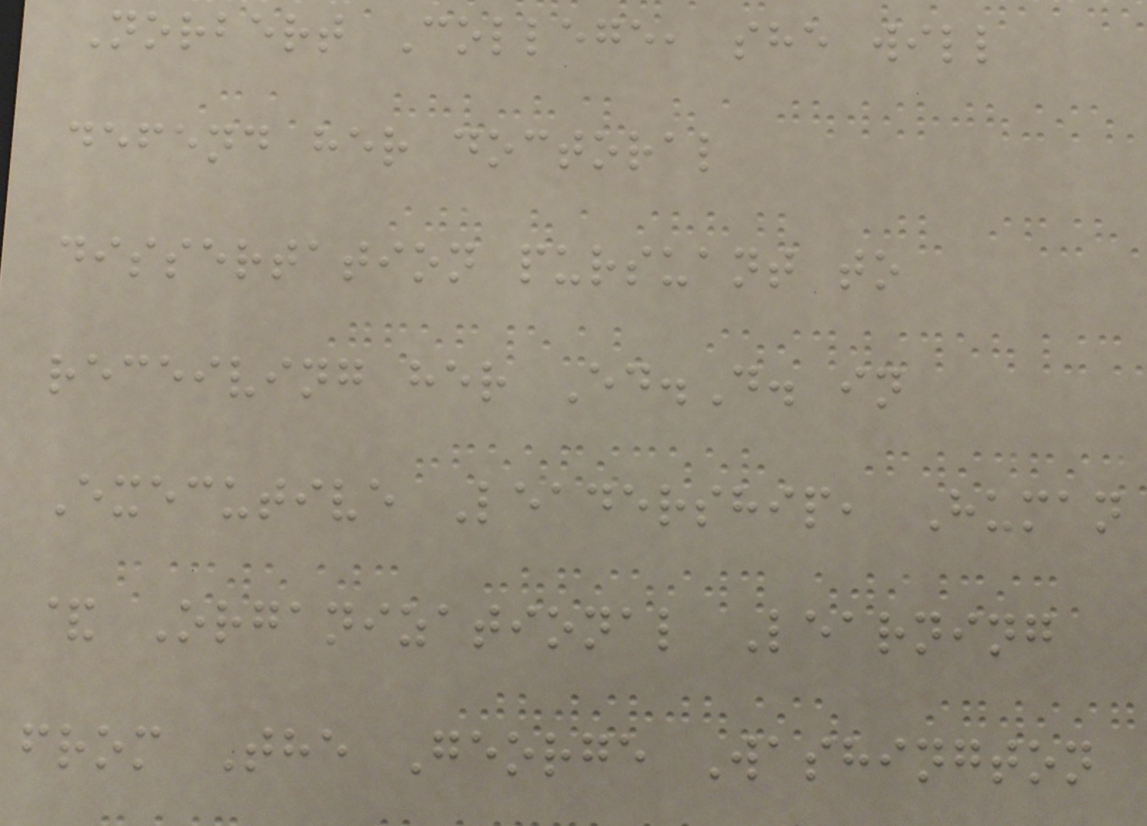Norbert College, she will
defend her doctoral
dissertation pursuant to
receiving her Ed.D. in
Executive Leadership, Human
& Organizational Learning
from The George Washington
